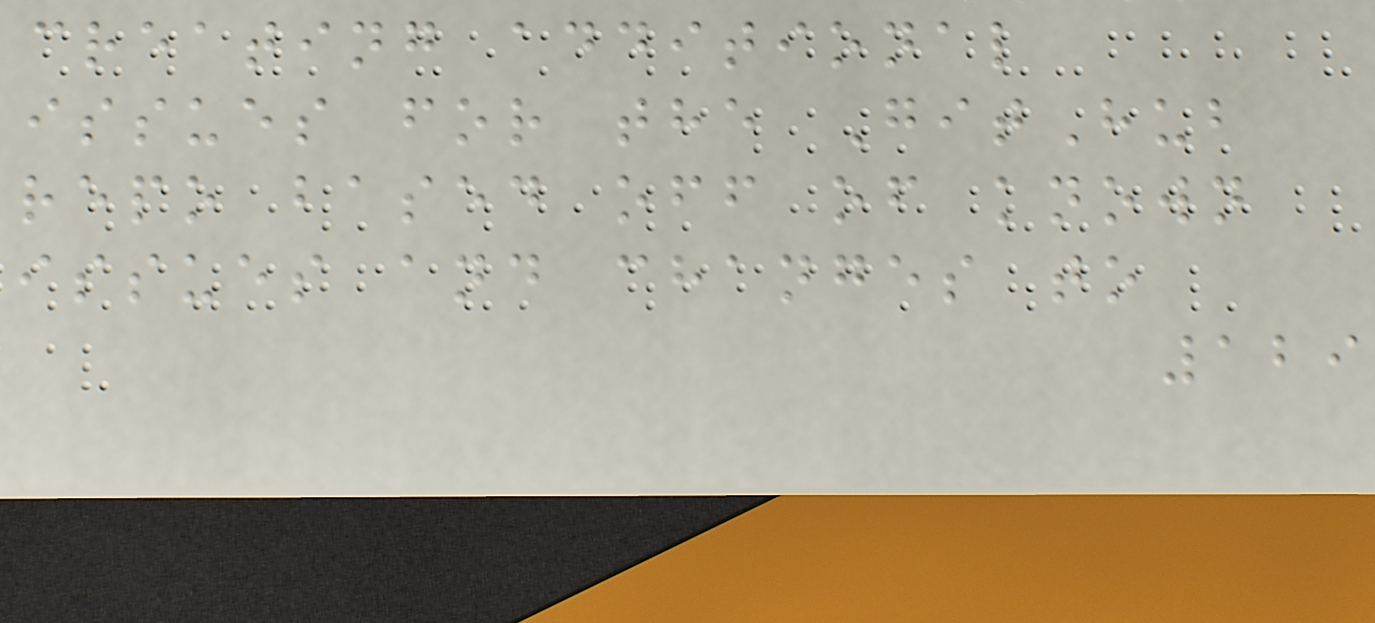creating additional
issues for the GitHub
repo based off of known
issues and changes to
129
